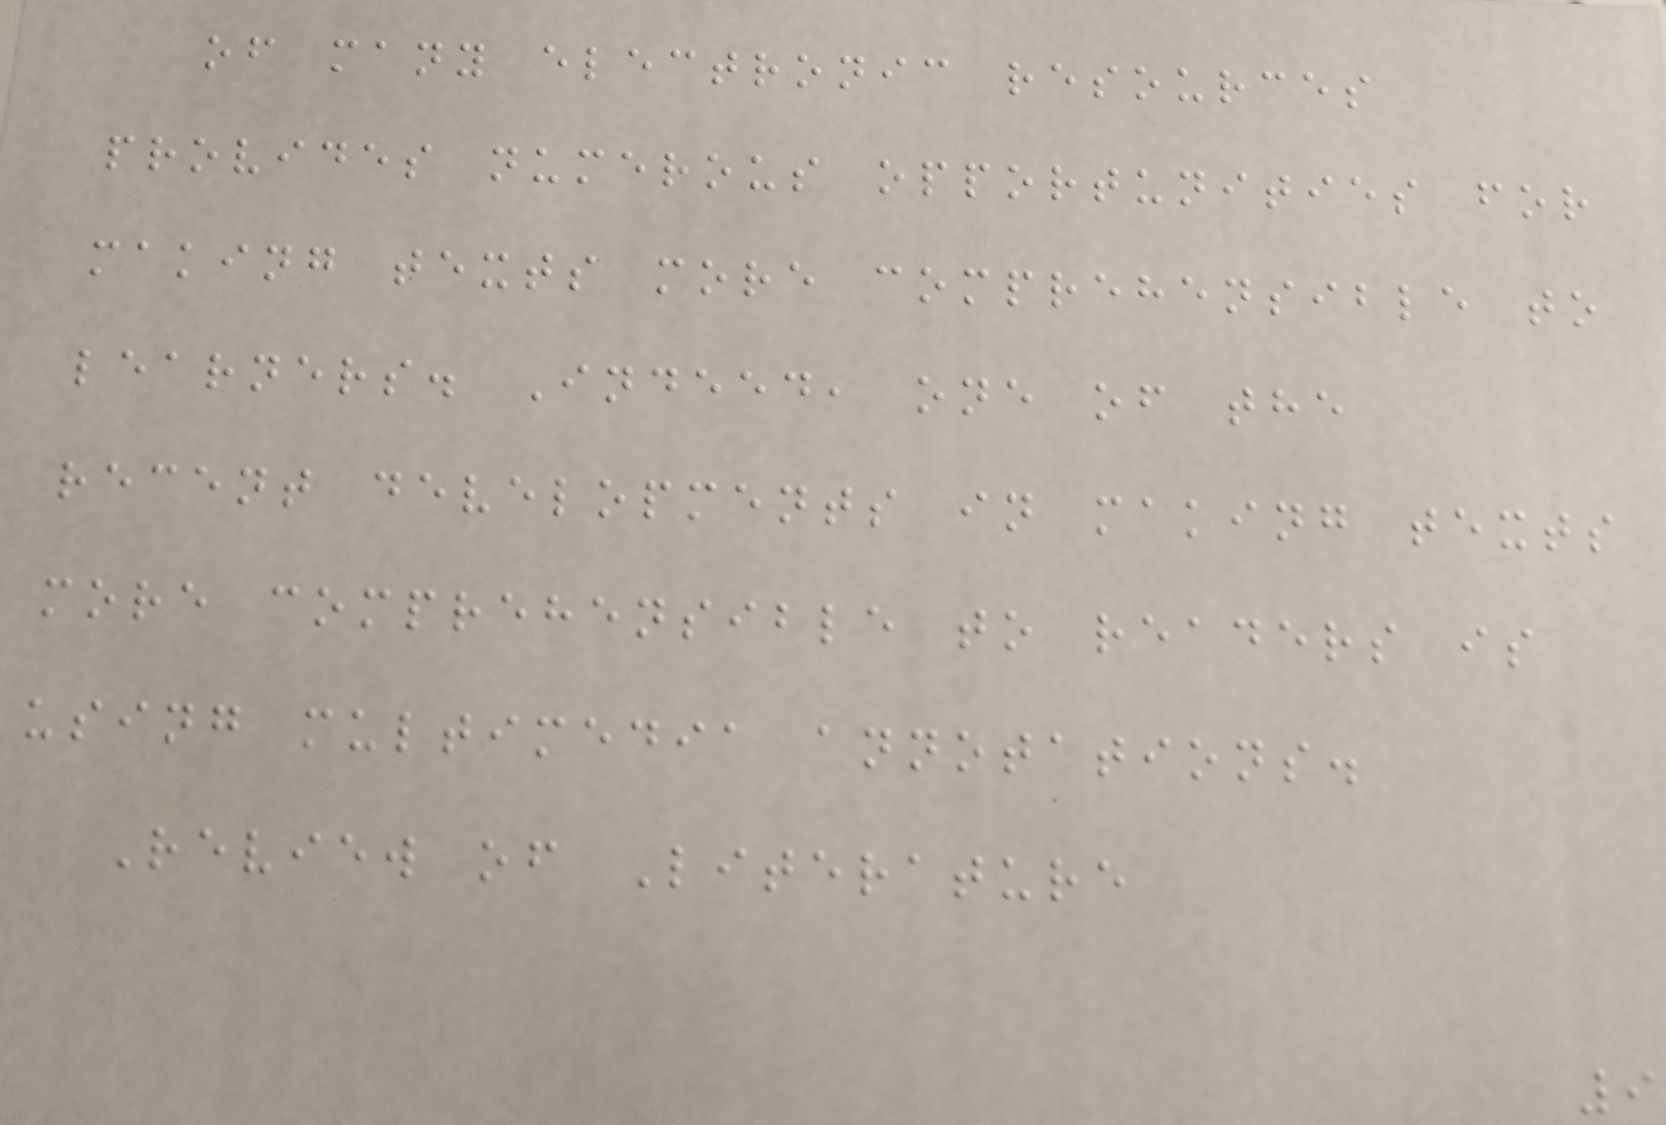of many electronic resources
provides numerous opportunities for
making texts more comprehensible to
learners. Indeed, one of the
recent developments in making texts
more comprehensible to readers is
using multimedia annotations.
Review of Literature
9
